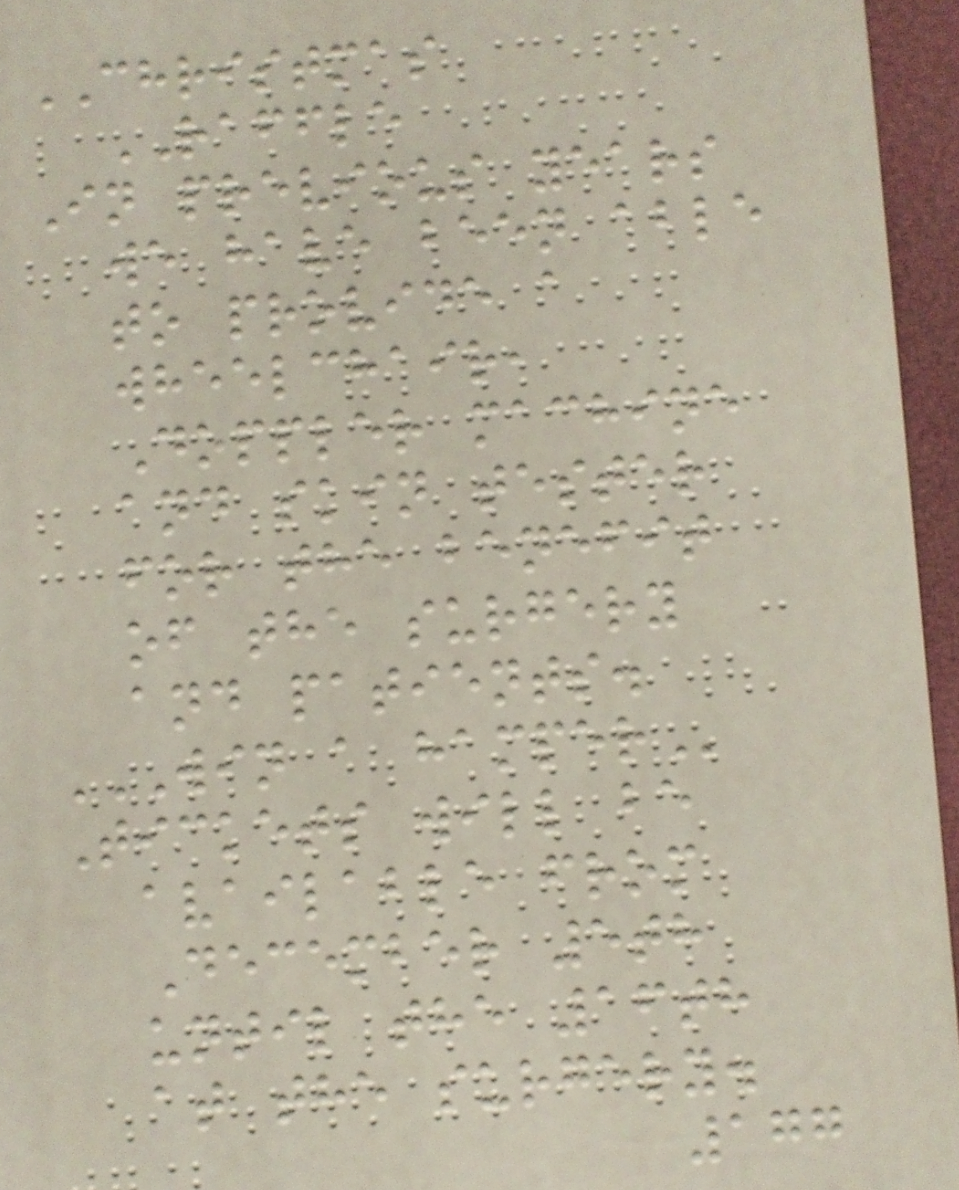CHRISTMAS
RAFFLE
In previous years
we have been able
to provide a
wheelchair,
Doppler machine
and skin tester
for the benefit
of the surgery
and patients.
WIN A HAMPER
Tickets will be
available from
December 5th
until the 16th
at the surgery.
177
